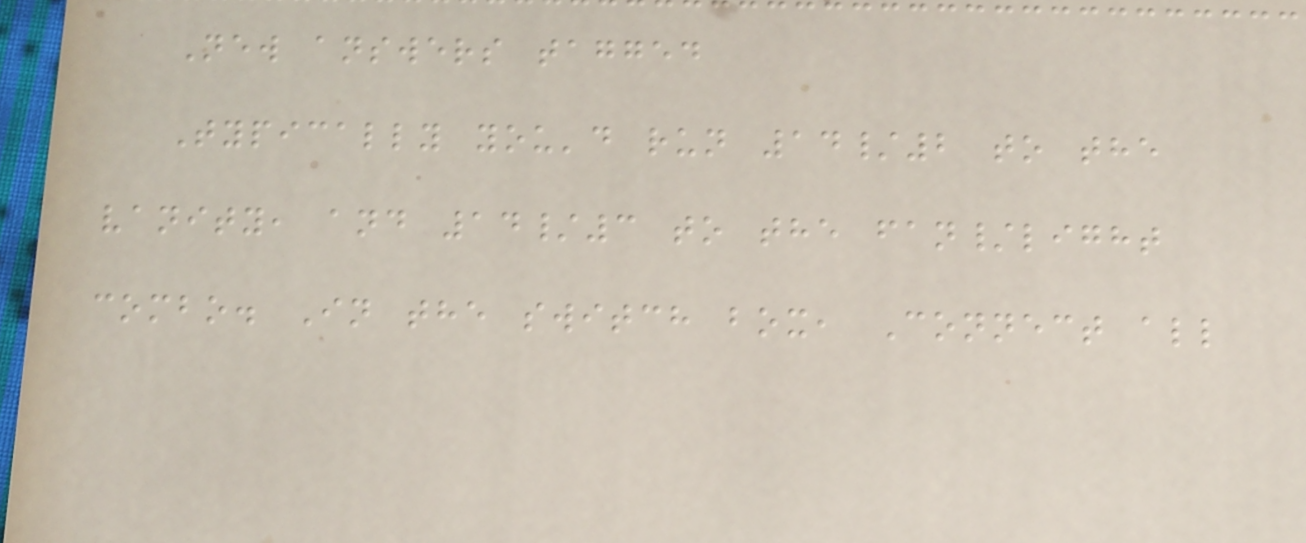New answers tagged
Typically you'd run 14/2 to the
vanity, and 14/3 to the fan/light
combo. In the switch box, Connect all
